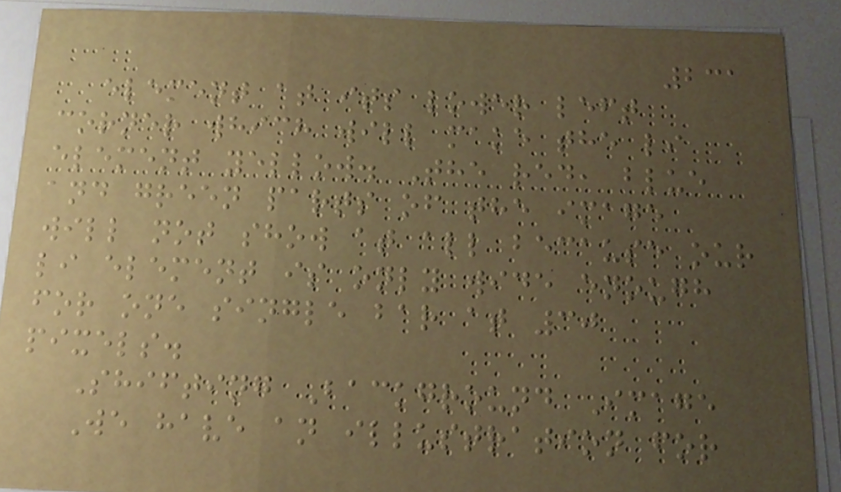231
element at its lower left
corner which will make the li
element yellow. The red, blue
and green parts of the image
will not show at all because our
li element is only wide enough
for one single bar at 30
pixels.
Shifting Background Image
We have an illustration for
